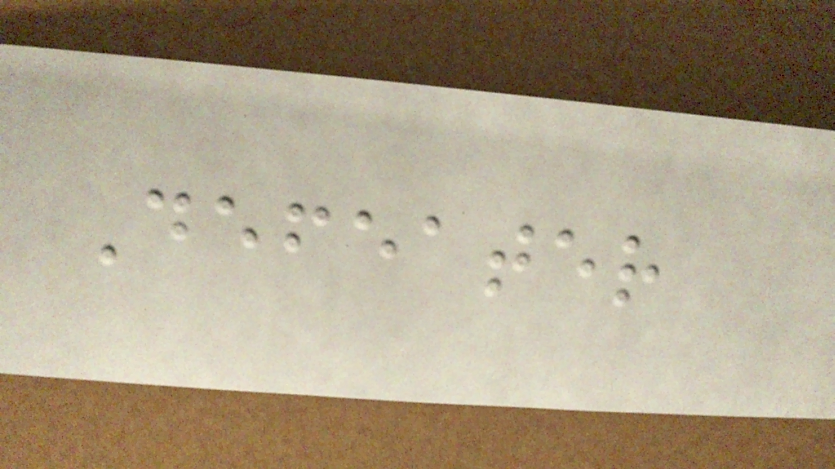Defeater
